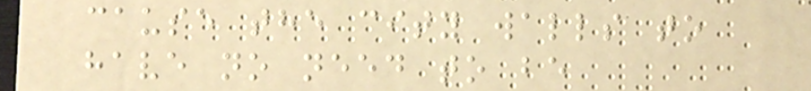cause the city walls to
have no need to be
